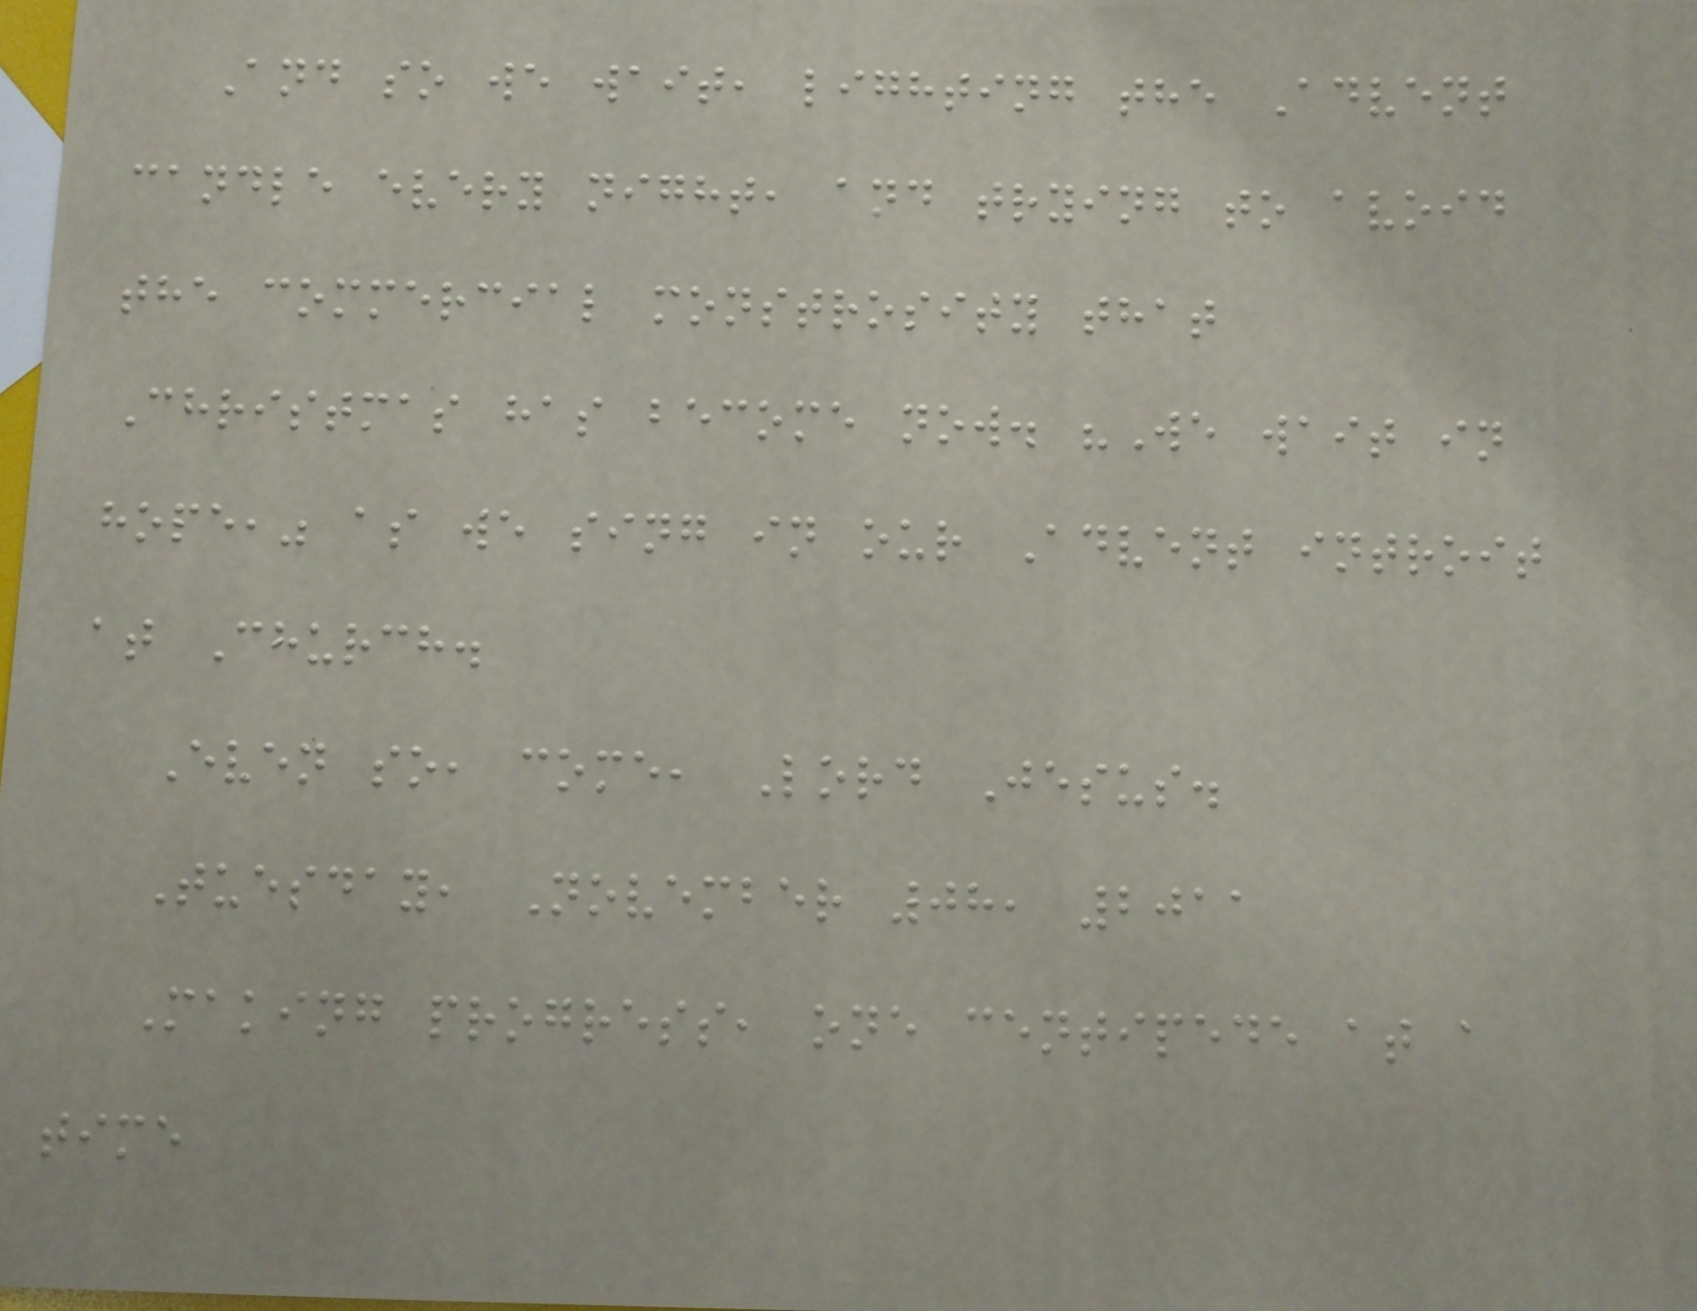And so we wait, lighting the Advent
candle every night, and trying to avoid
the commercial monstrosity that
Christmas has become now. "We wait in
hope," as we sing in our Advent introit
at Church.
Even so, come, Lord Jesus.
Tuesday, November 08, 2011
Making progress, one centipede at a
time
